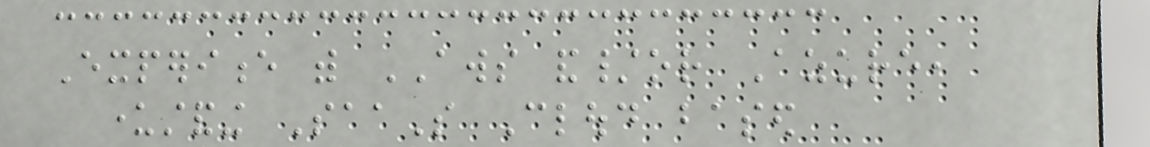Experience with AWS and/or Azure,
understanding SaaS Cloud based
